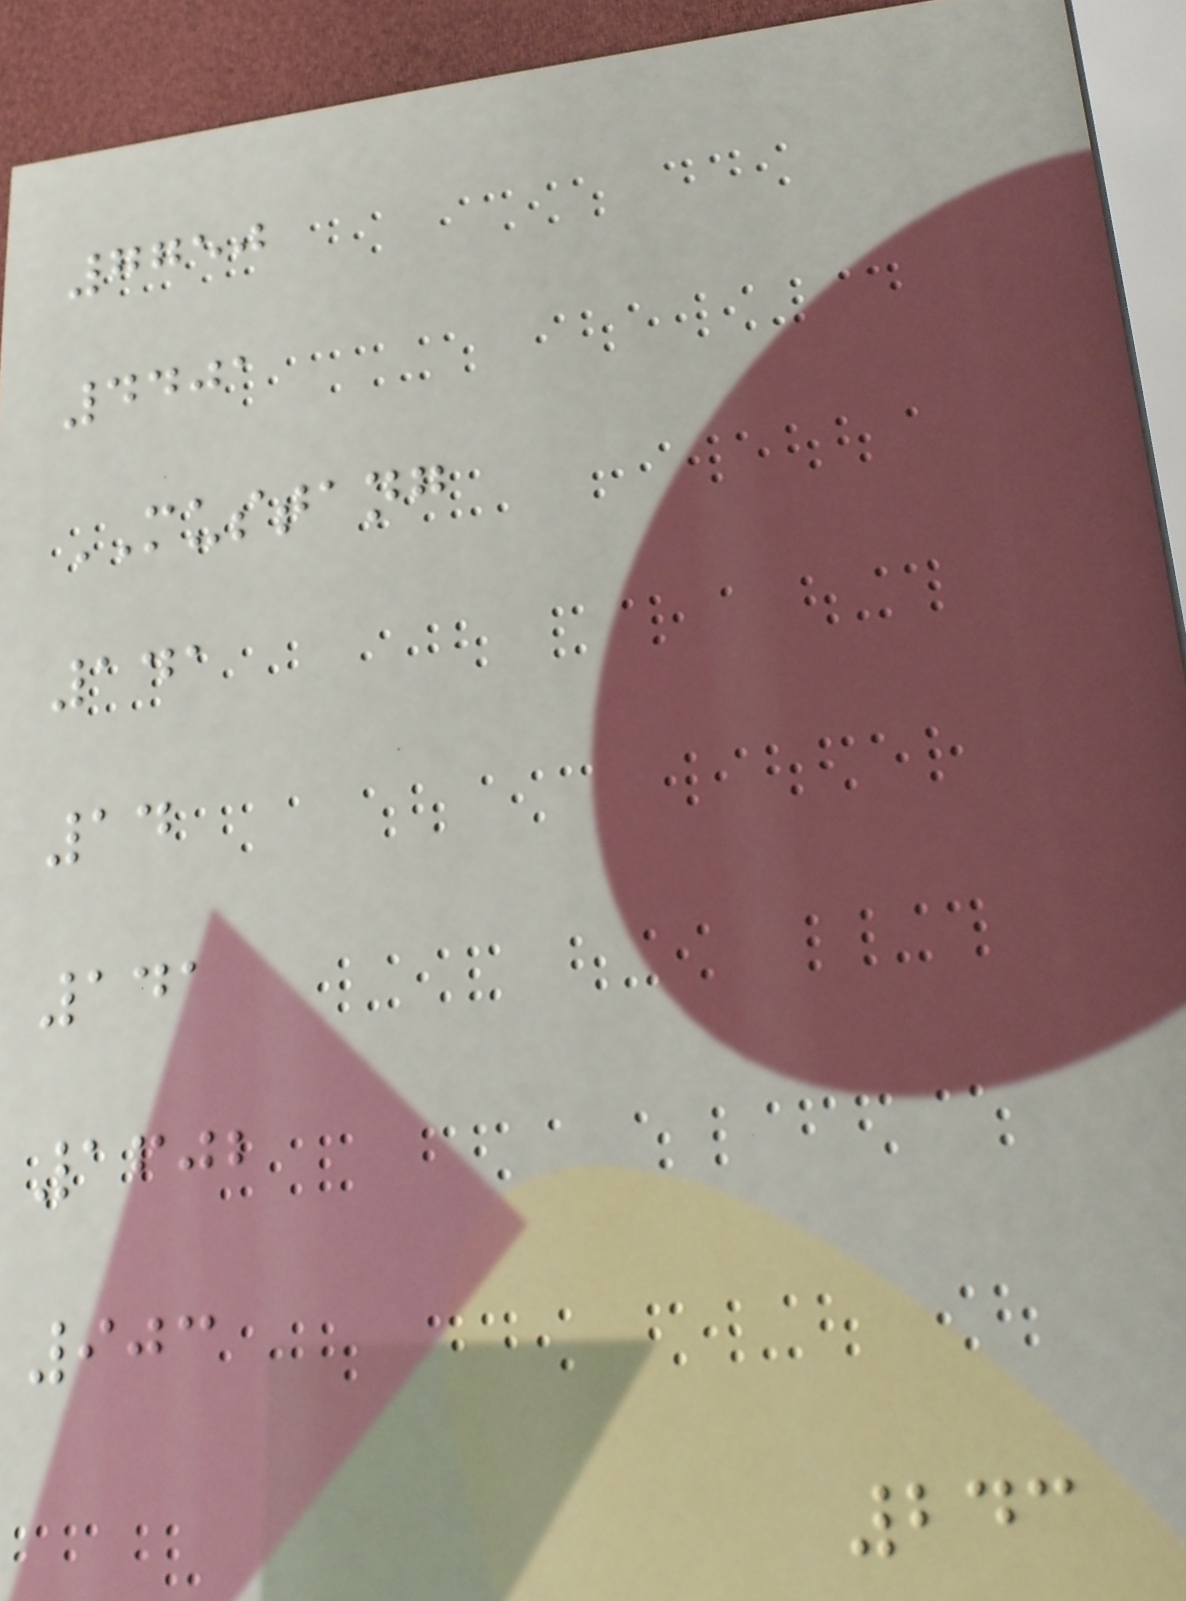7750
4401
MUSTANG
141
14
141
1602
903
243
